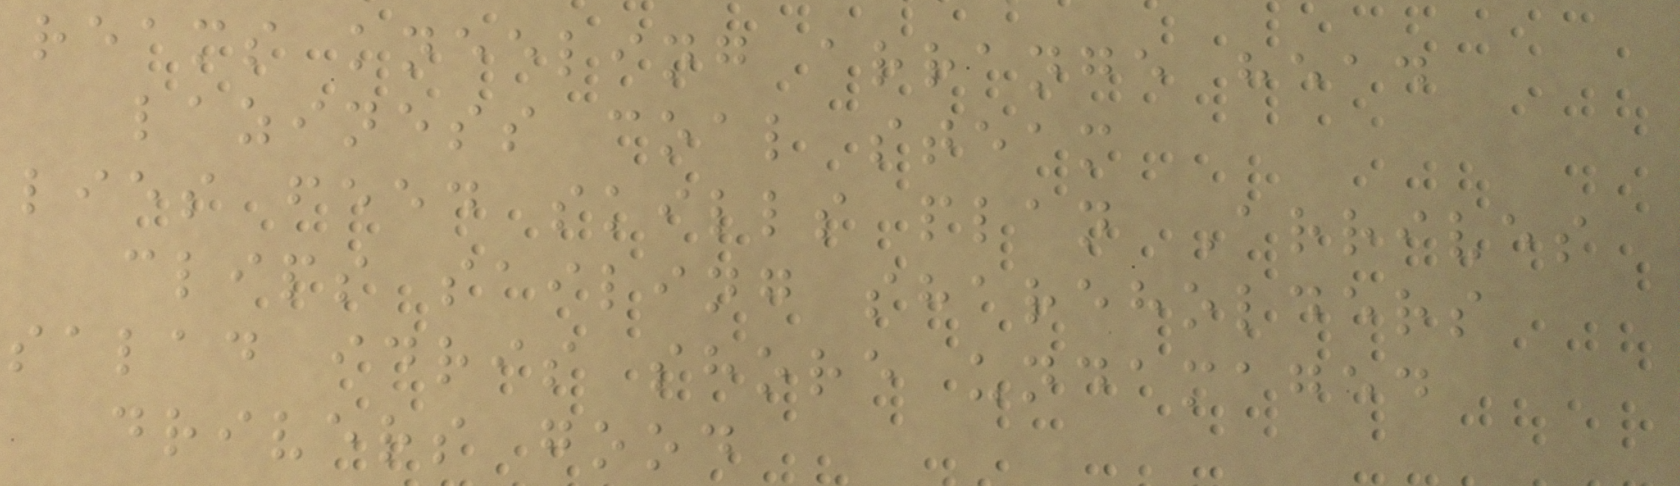reams kneeling arrange head
laziness coal steam
lies feed skills plan Arrives
clips sailing shareholders
salad idris shore undamaged
drivers good
